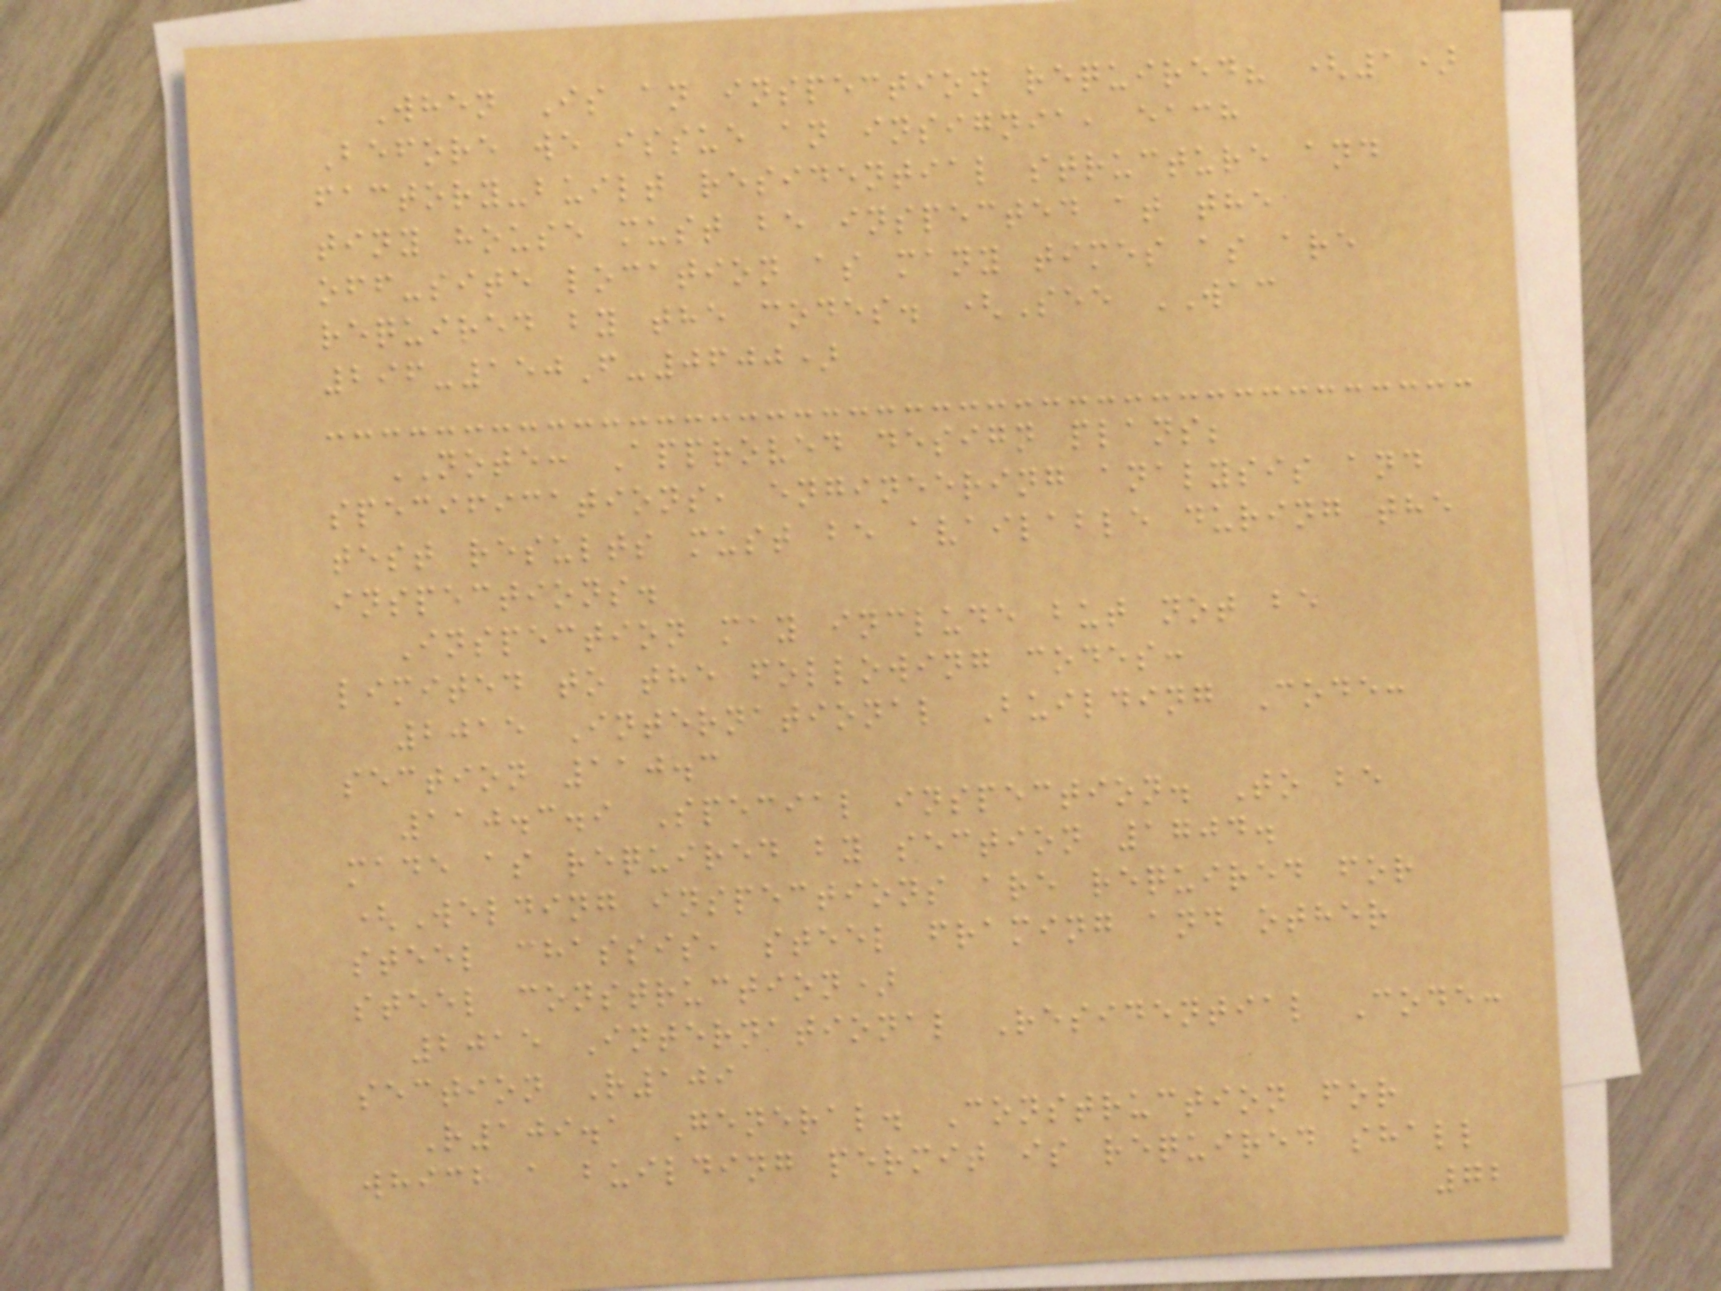When Is an inspection required? (1)
Before we issue an insignia, each
factory-built residential structure and
tiny house must be inspected at the
off-site location as many times as are
required by the codes. (See WAC
296-150F-0600)
NOTE: Approved design plans;
specifications, engineering analysis and
test results must be available during the
inspections.
Inspection may include but not be
limited to the following codes:
2015 International Building Code:
section 110.3
110.3.9 Special inspection. To be
made as required by section 1704.
(Welding inspections are required for
steel chassis, steel framing and other
steel construction)
2015 International Residential Code:
section R109
R109.1 General. Construction for
which a building permit is required shall
72
